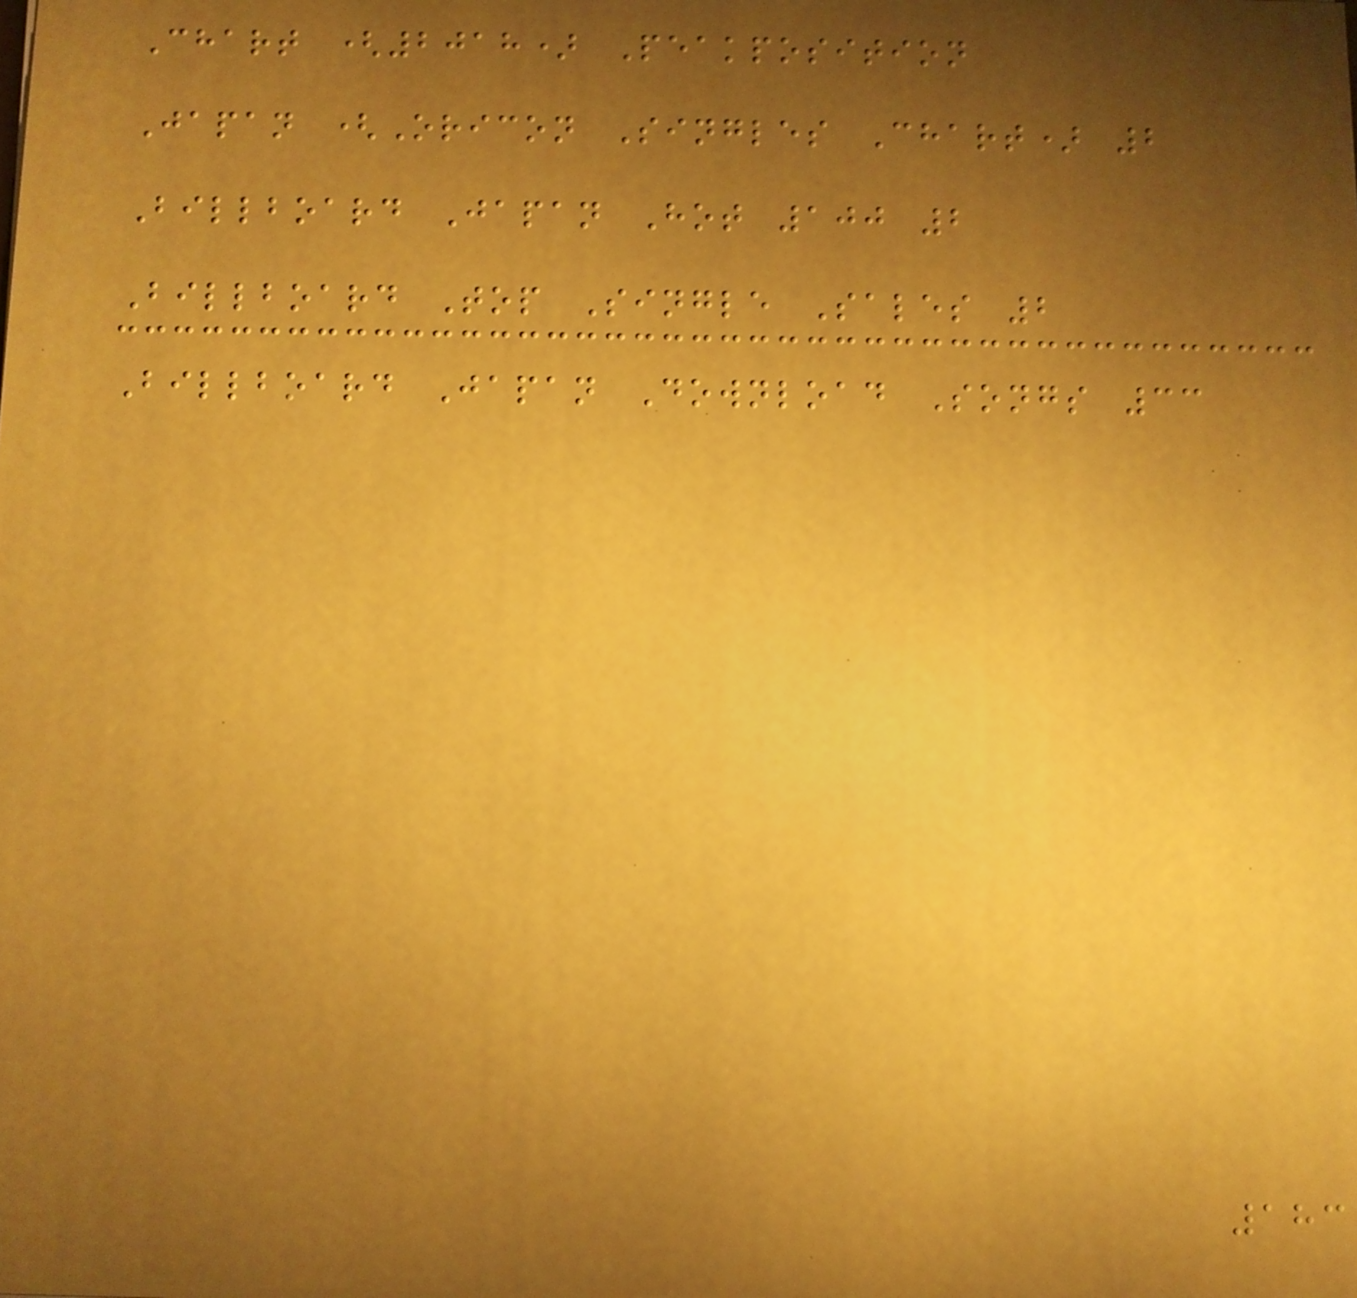Chart (2018) Peakposition
Japan (Oricon Singles Chart) 2
Billboard Japan Hot 100 2
Billboard Top Single Sales 2
Billboard Japan Download Songs 33
183
